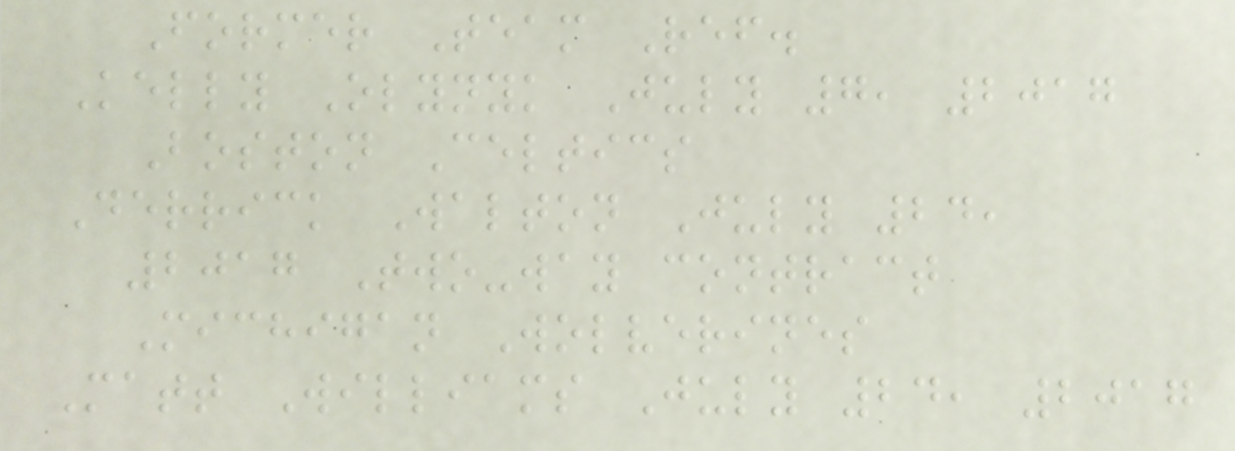Former Team Ref.
Kelly Olynyk July 7, 2017
Boston Celtics
Derrick Walton July 24,
2017 Two-way contract
Michigan Wolverines
Matt Williams July 24, 2017
